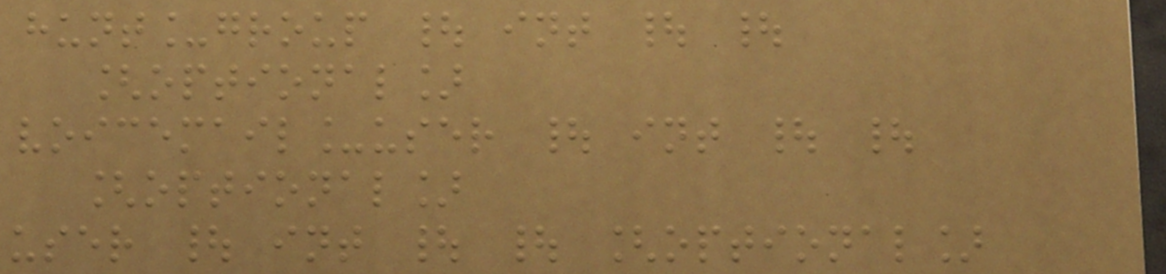hunt_group | int | |
[optional]
voicemail_user | int | |
[optional]
user | int | | [optional]
